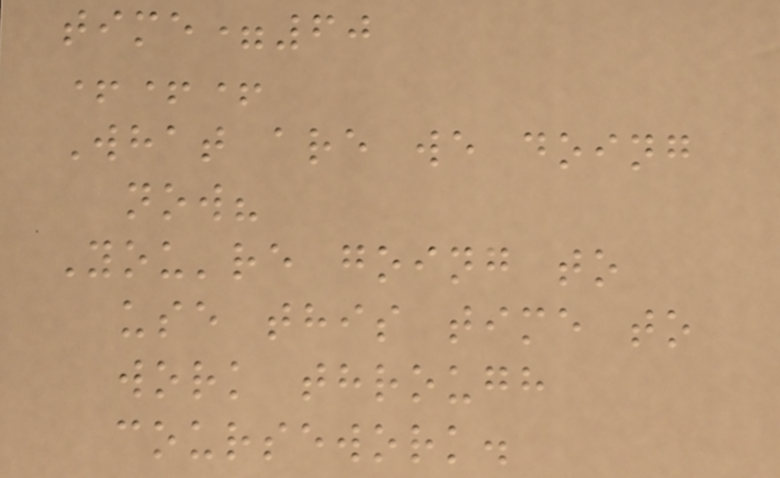time=60
+++
What are we doing
now?
You're going to
use this time to
work through
coursework.
